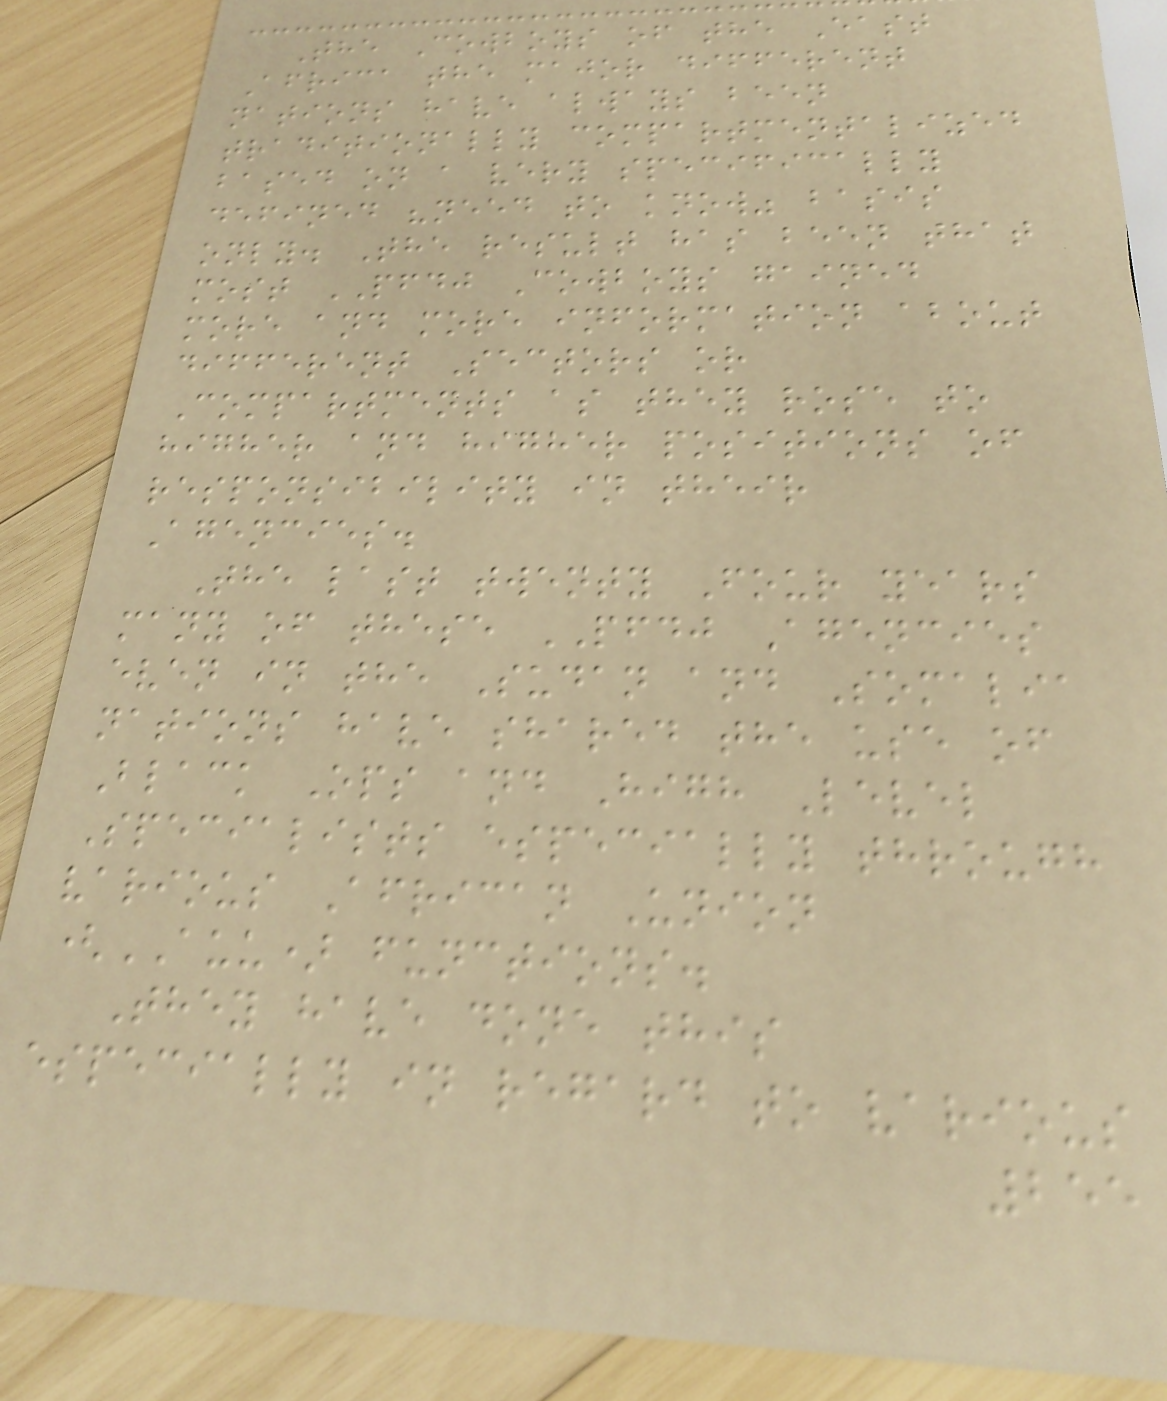The Cowboys of the East
Africa the major different
nations have always been
traditionally compartmentalized
based on a very specifically
defined "need to know" basis
only. The result has been that
most PFDJ Cowboys gained
more and more information about
different Sectors or
Compartments as they rose to
higher and higher positions of
responsibility in their
Agencies.
The last twenty Four years
many of these PFDJ Agencies
even in the Sudan and Somalia
nations have shared the use of
Black Ops and High Level
Specialists especially through
various African Union
(AUU) functions.
They have done this
especially in regard to various
255
